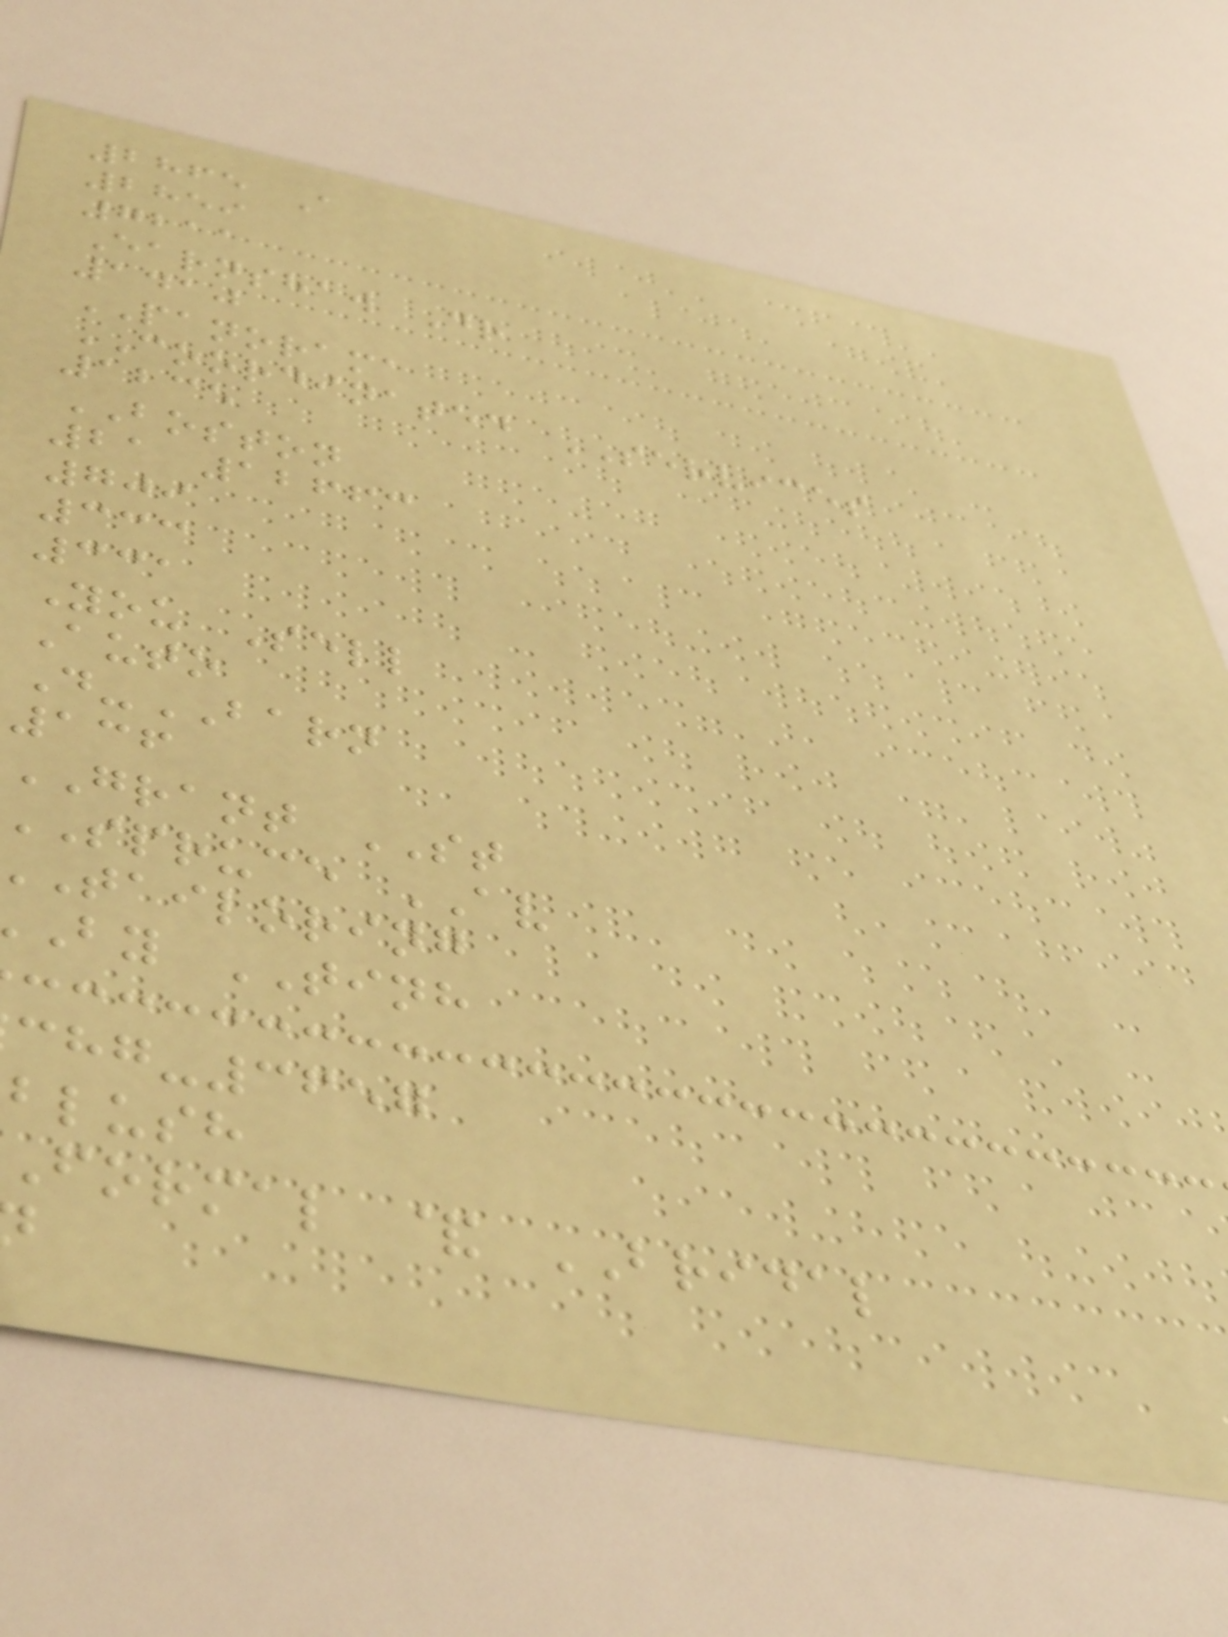2865 A
2859
7211
Earnshaw Dr
1410
PANORAMA
COORDINATED SERVICES
1235
BOSTON
21 12663
709
333
331
You Sell
Auto
D-BARN
136
GRANT ST
spruce AV
tailoring
by TINH
-3657
blush
formal & BRIDAL
